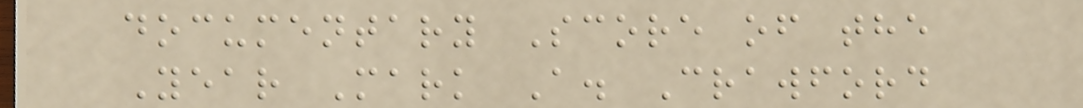documentary Score of the
Year Mark A. Crawford
